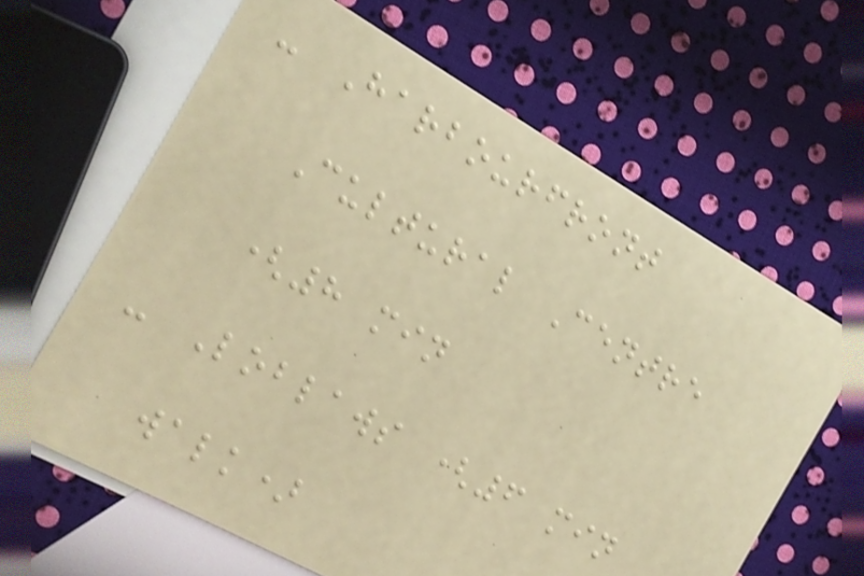- Harbourfront
Cultural Centre
(8 min
- Loblaws (6 min
walk)
